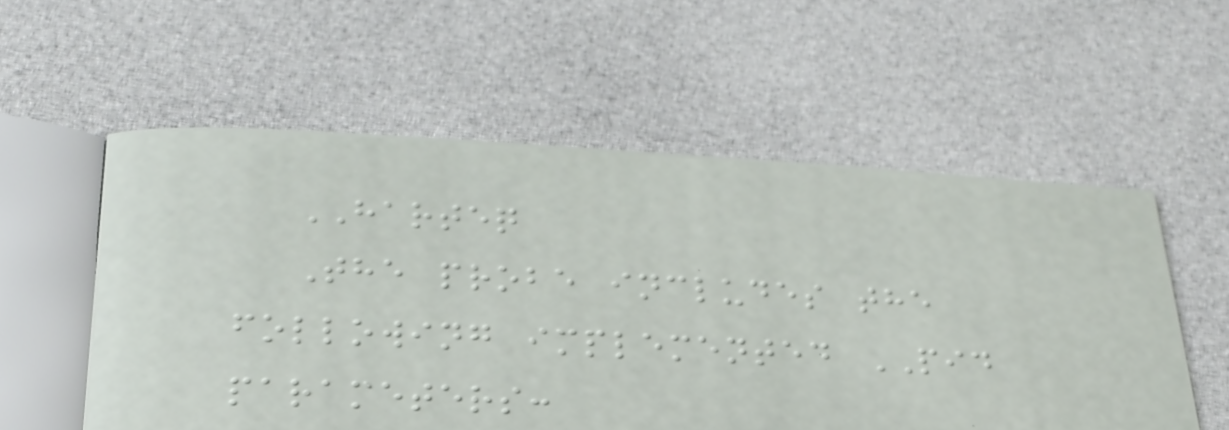HARTEQ
The probe includes the
following implemented PID
parameters:
